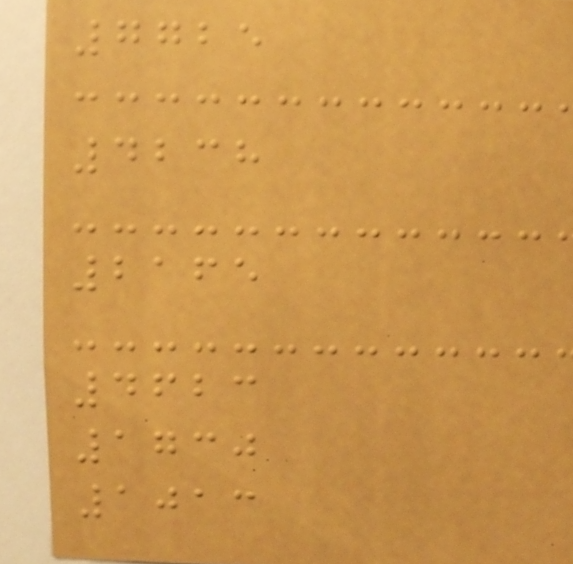7725
4238
2165
4623
1730
1013
